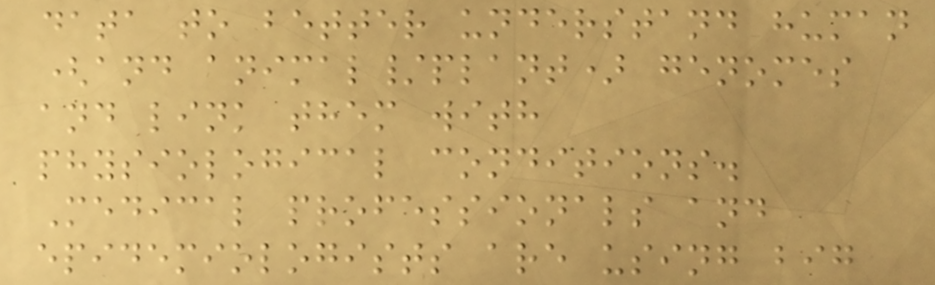data to better understand human
(and animal/plant) genomes
and link them with
physiological conditions.
Medical professionals and
epidemiologists are using big
